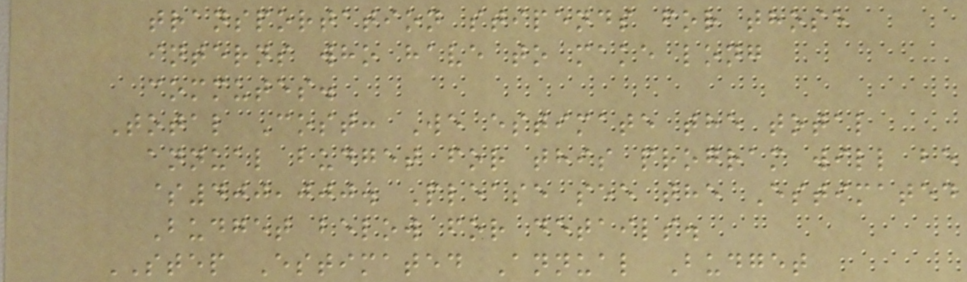transportation stipends for those
interns who have to make long
commutes.
Total Cost: We estimate the total
annual budget for this program will be
$400,000. Please see the Estimated
Budget below for details.
STEP Estimated Annual Budget
